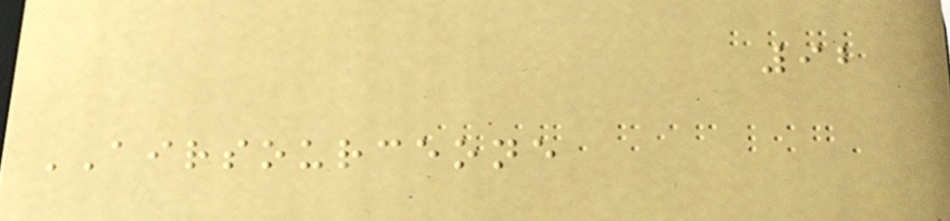92
AIRSOURCEONE
